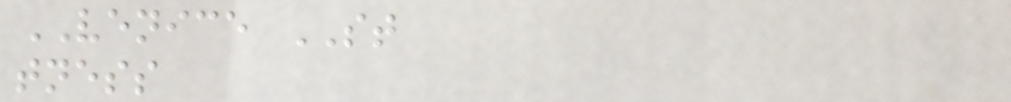VENICE ST
tness
